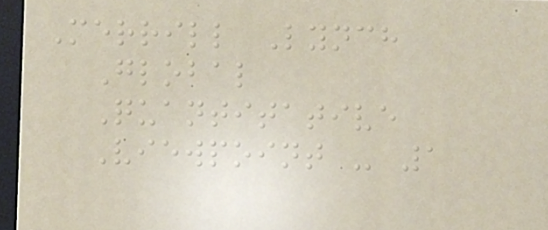Merrill Lynch
Global
Quantitative
Viewpoint - 1
